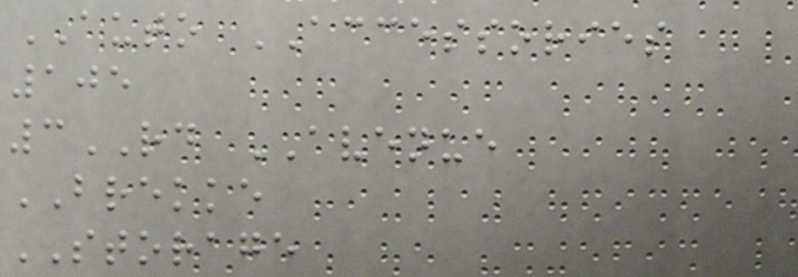AUTO ACCESSORIES
105
3RD AVENUE
BREKKE
STORAGE
